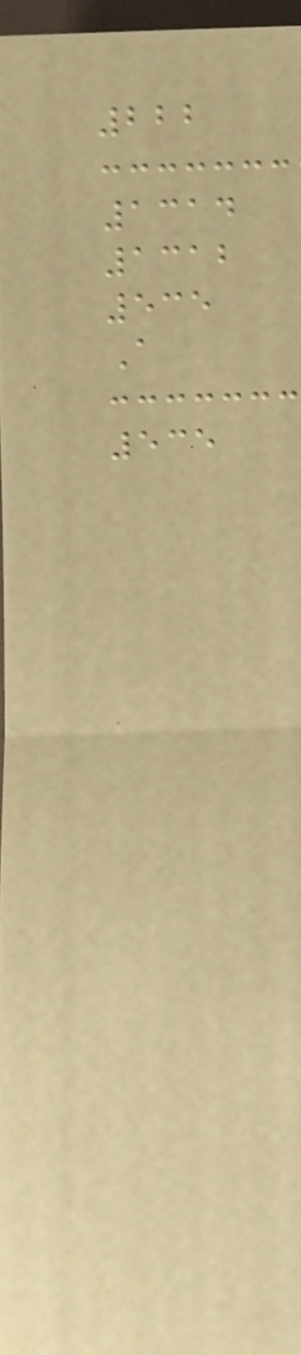222
1314
1312
535
A
535
